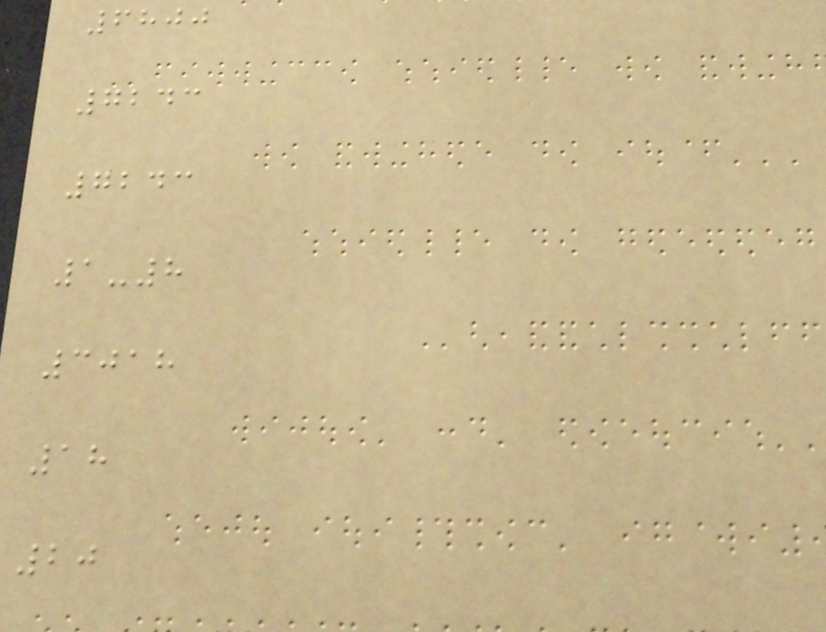6800
7243
7243
1-8
3018
18
20
